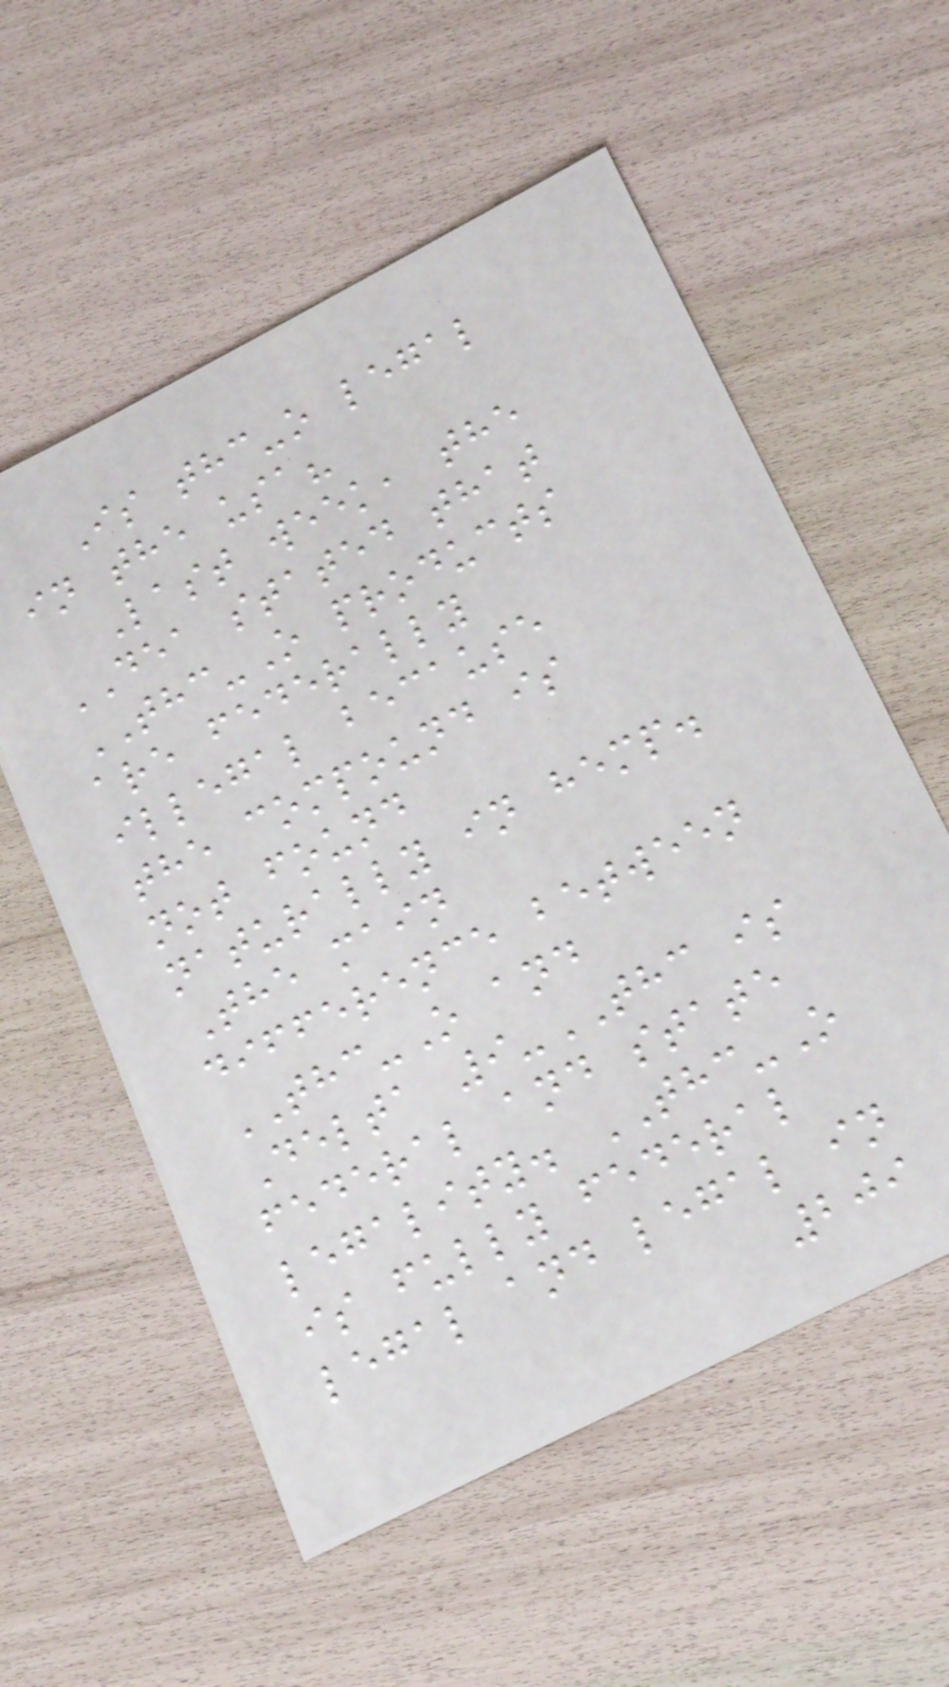Is thc-o legal
in the usa?
Last week, the
DEA stated that
THC-O products
are federally
illegal because
the compound is
not found
naturally in hemp.
The main
difference between
THC-O and
Delta 9-THC is
federal and state
legality. THC-O
is fully federal
legal and legal in
209
